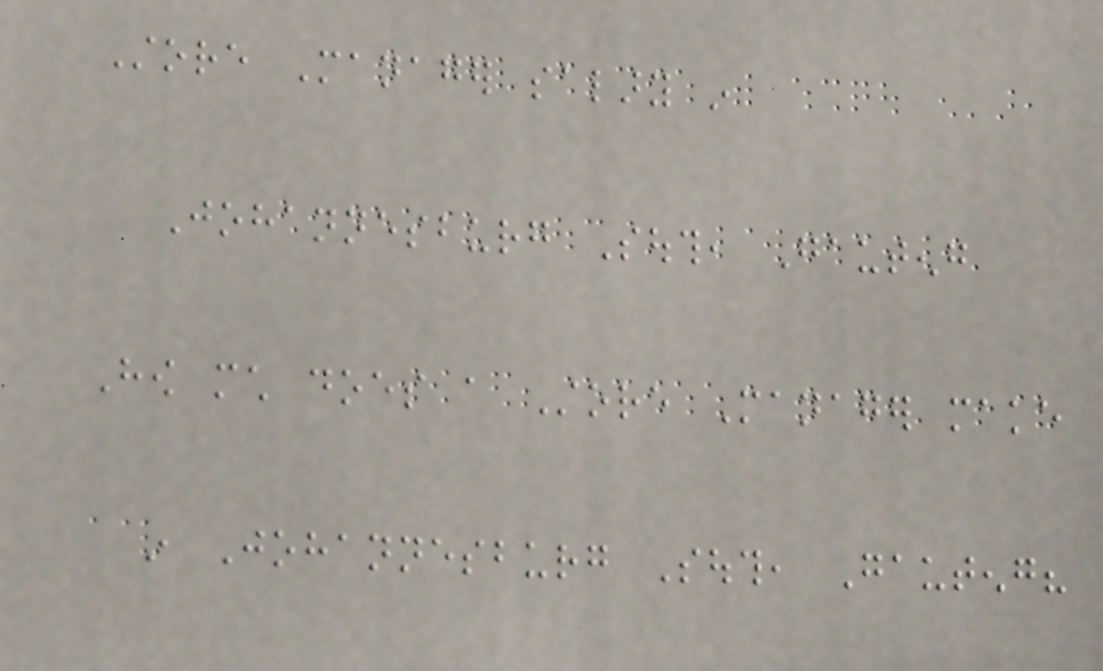Store Manager salary in
Johannesburg South, Gauteng
How much does a Store Manager make
in Johannesburg South, Gauteng?
